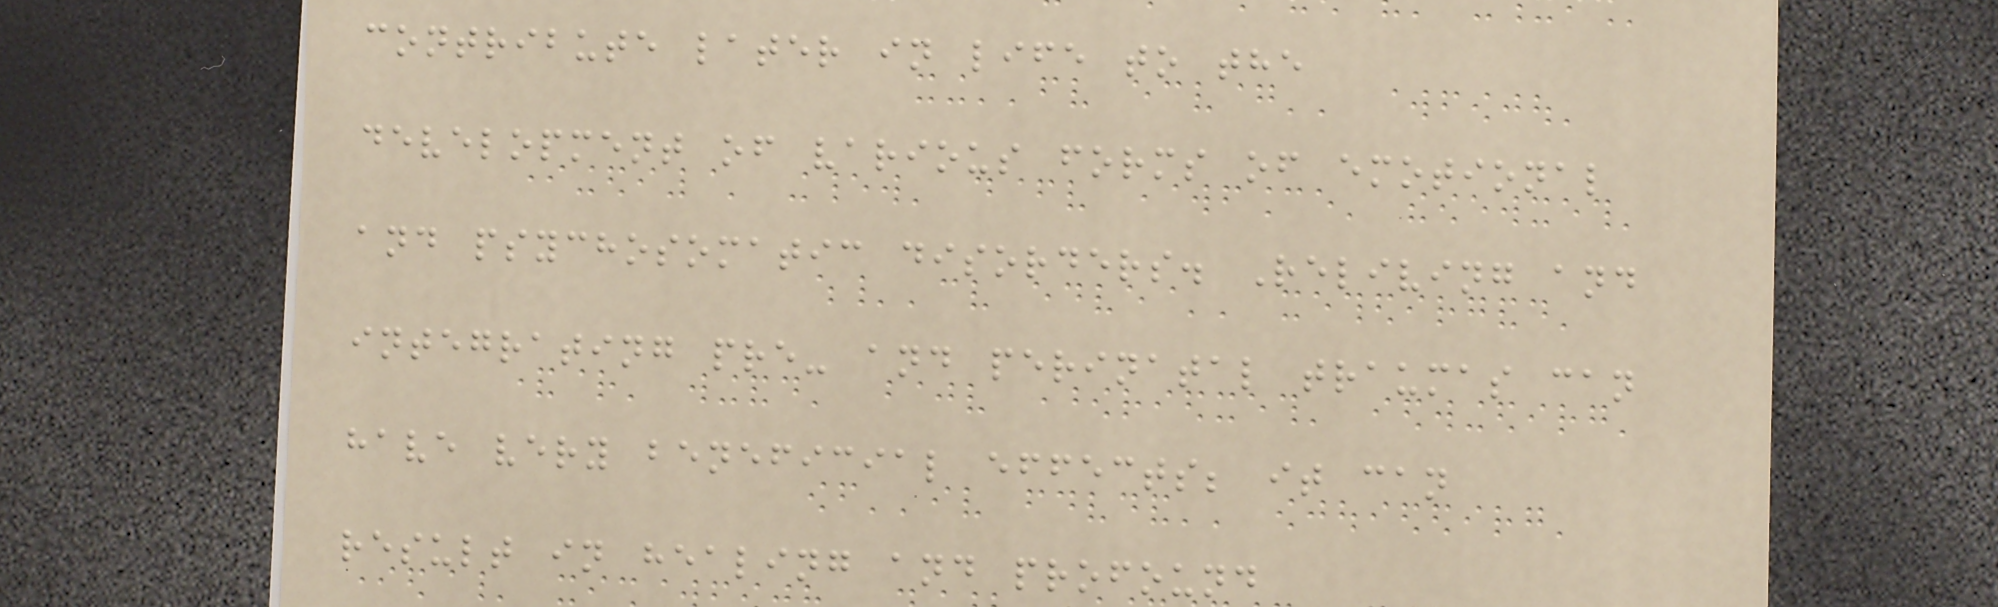contribute later in life to the
development of various forms of emotional
and psychosomatic disorders. Reliving and
integrating pre- and perinatal traumas can
have very beneficial effects; it can
result in healing and profound
